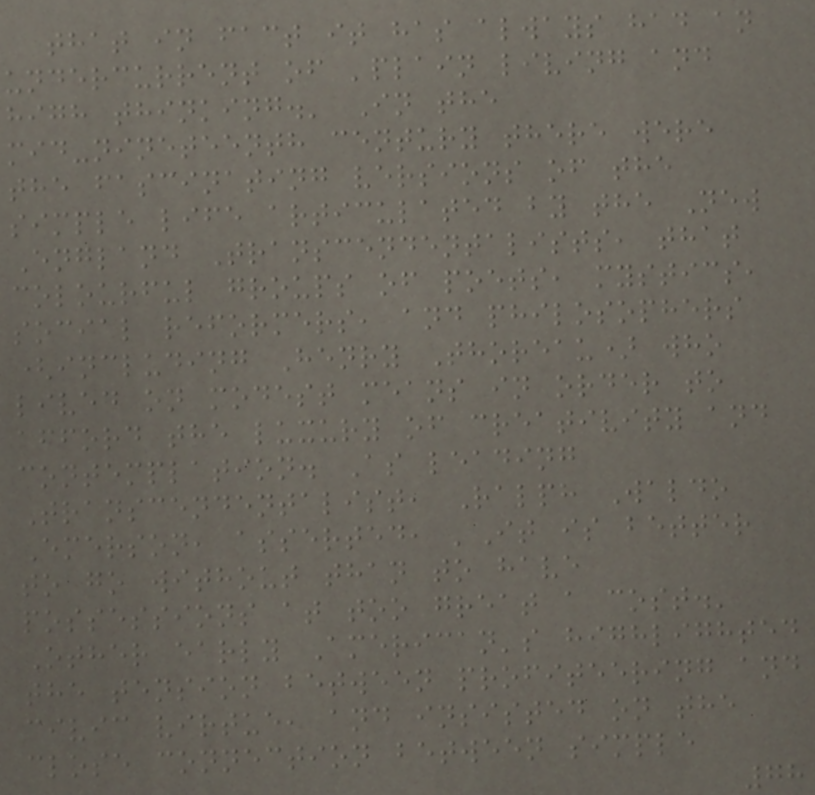that in fact it has always had an
undercurrent of 'plain living and
high thinking.' In the
mid-nineteenth century there were
the fascinating versions of the
simple life articulated by the New
England Transcendentalists, that
colourful groups of poets, mystics,
social reformers, and philosophers
(including Henry Thoreau) who
lived on modest means in order to
afford the luxury of creativity and
contemplation. As leading
Transcendentalist, Ralph Waldo
Emerson, asserted, 'It is better
to go without than to have
possessions at too great a cost.'
Other early American's highlighted
the tension between profiteering and
civic virtue, and insisted on the
close connection between simple
78
